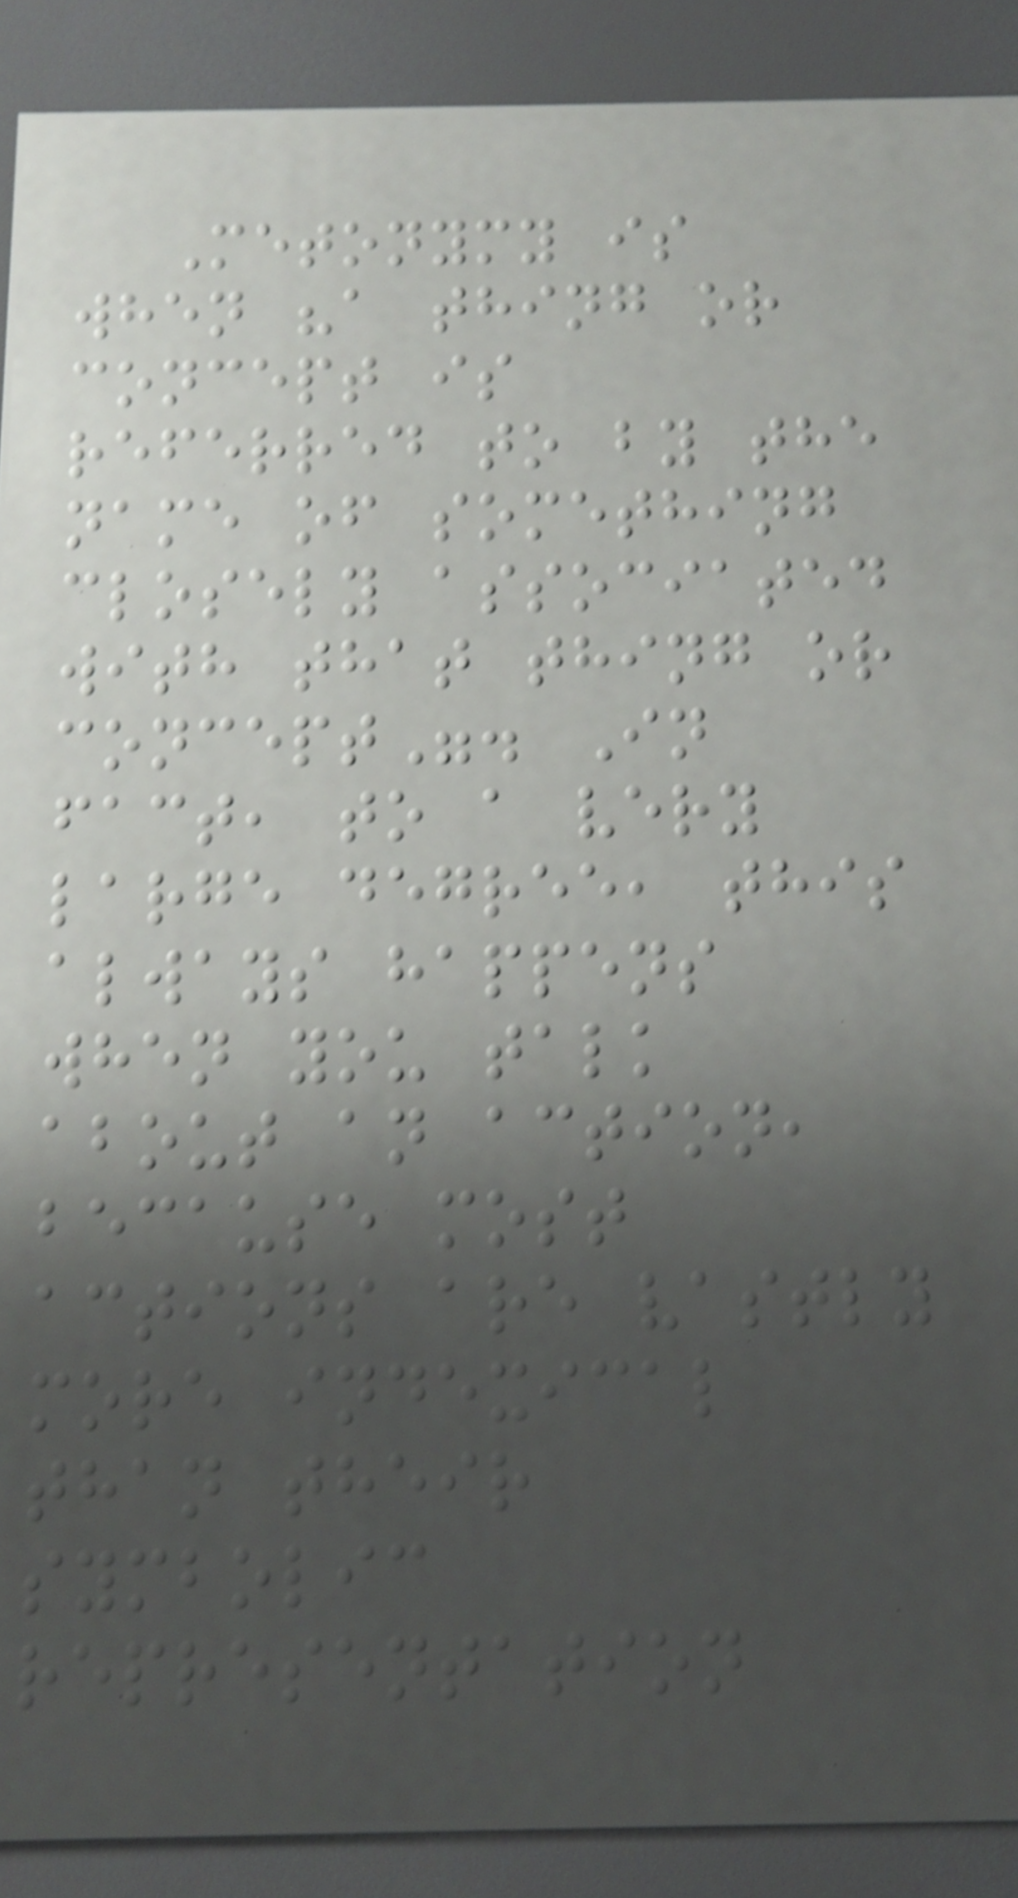Metonymy is
when "a thing or
concept is
referred to by the
name of something
closely associated
with that thing or
concept". In
fact, to a very
large degree, this
always happens
when you talk
about an action,
because most
actions are vastly
more indexical
than their
symbolic
representation
